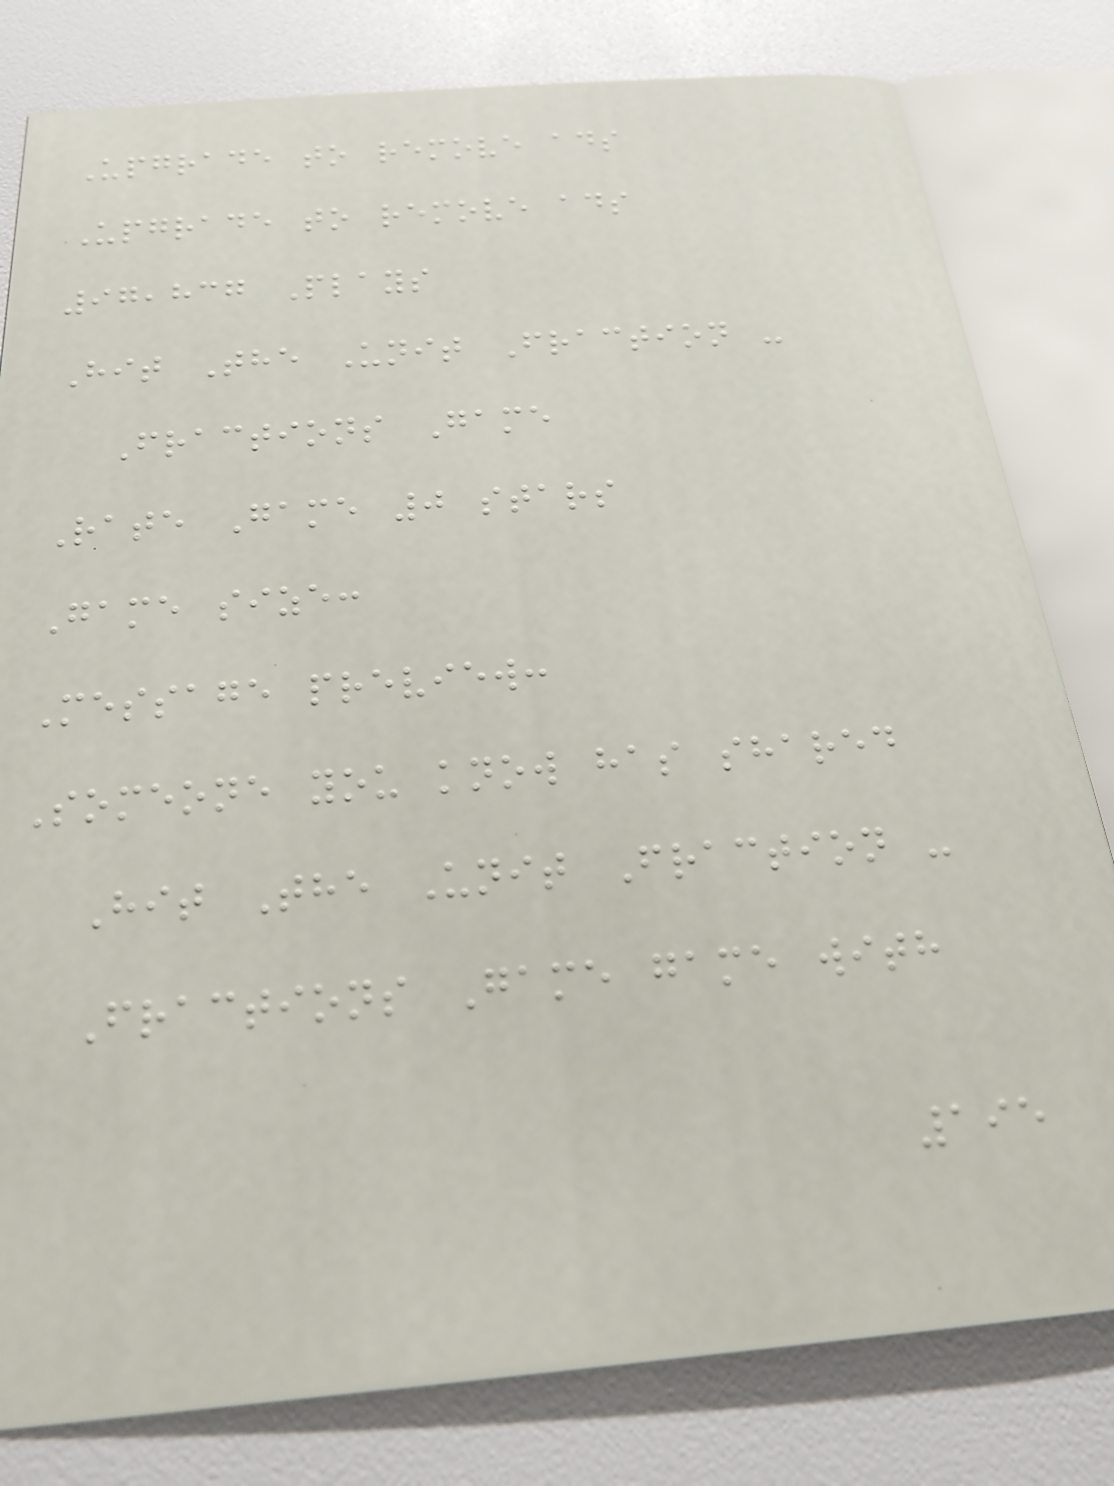Upgrade to remove ads
Upgrade to remove ads
97,837 Plays
Hit The Unit Fraction -
Fractions Game
Rate Game 0 stars
Game size:
Message preview:
Someone you know has shared
Hit The Unit Fraction -
Fractions Game game with
195
